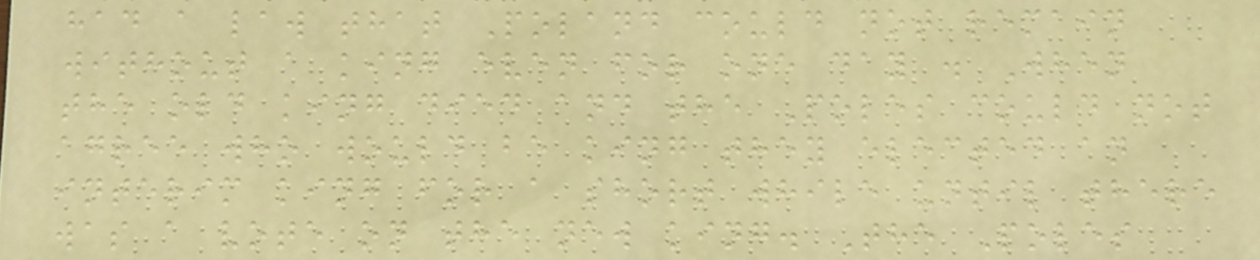had a law that Poland could not remain
without a king even for one day . When
the old king died and the Poles could not
agree who would be king they elected an
interim king for a short while until there
was a vote on the new king. The Poles
